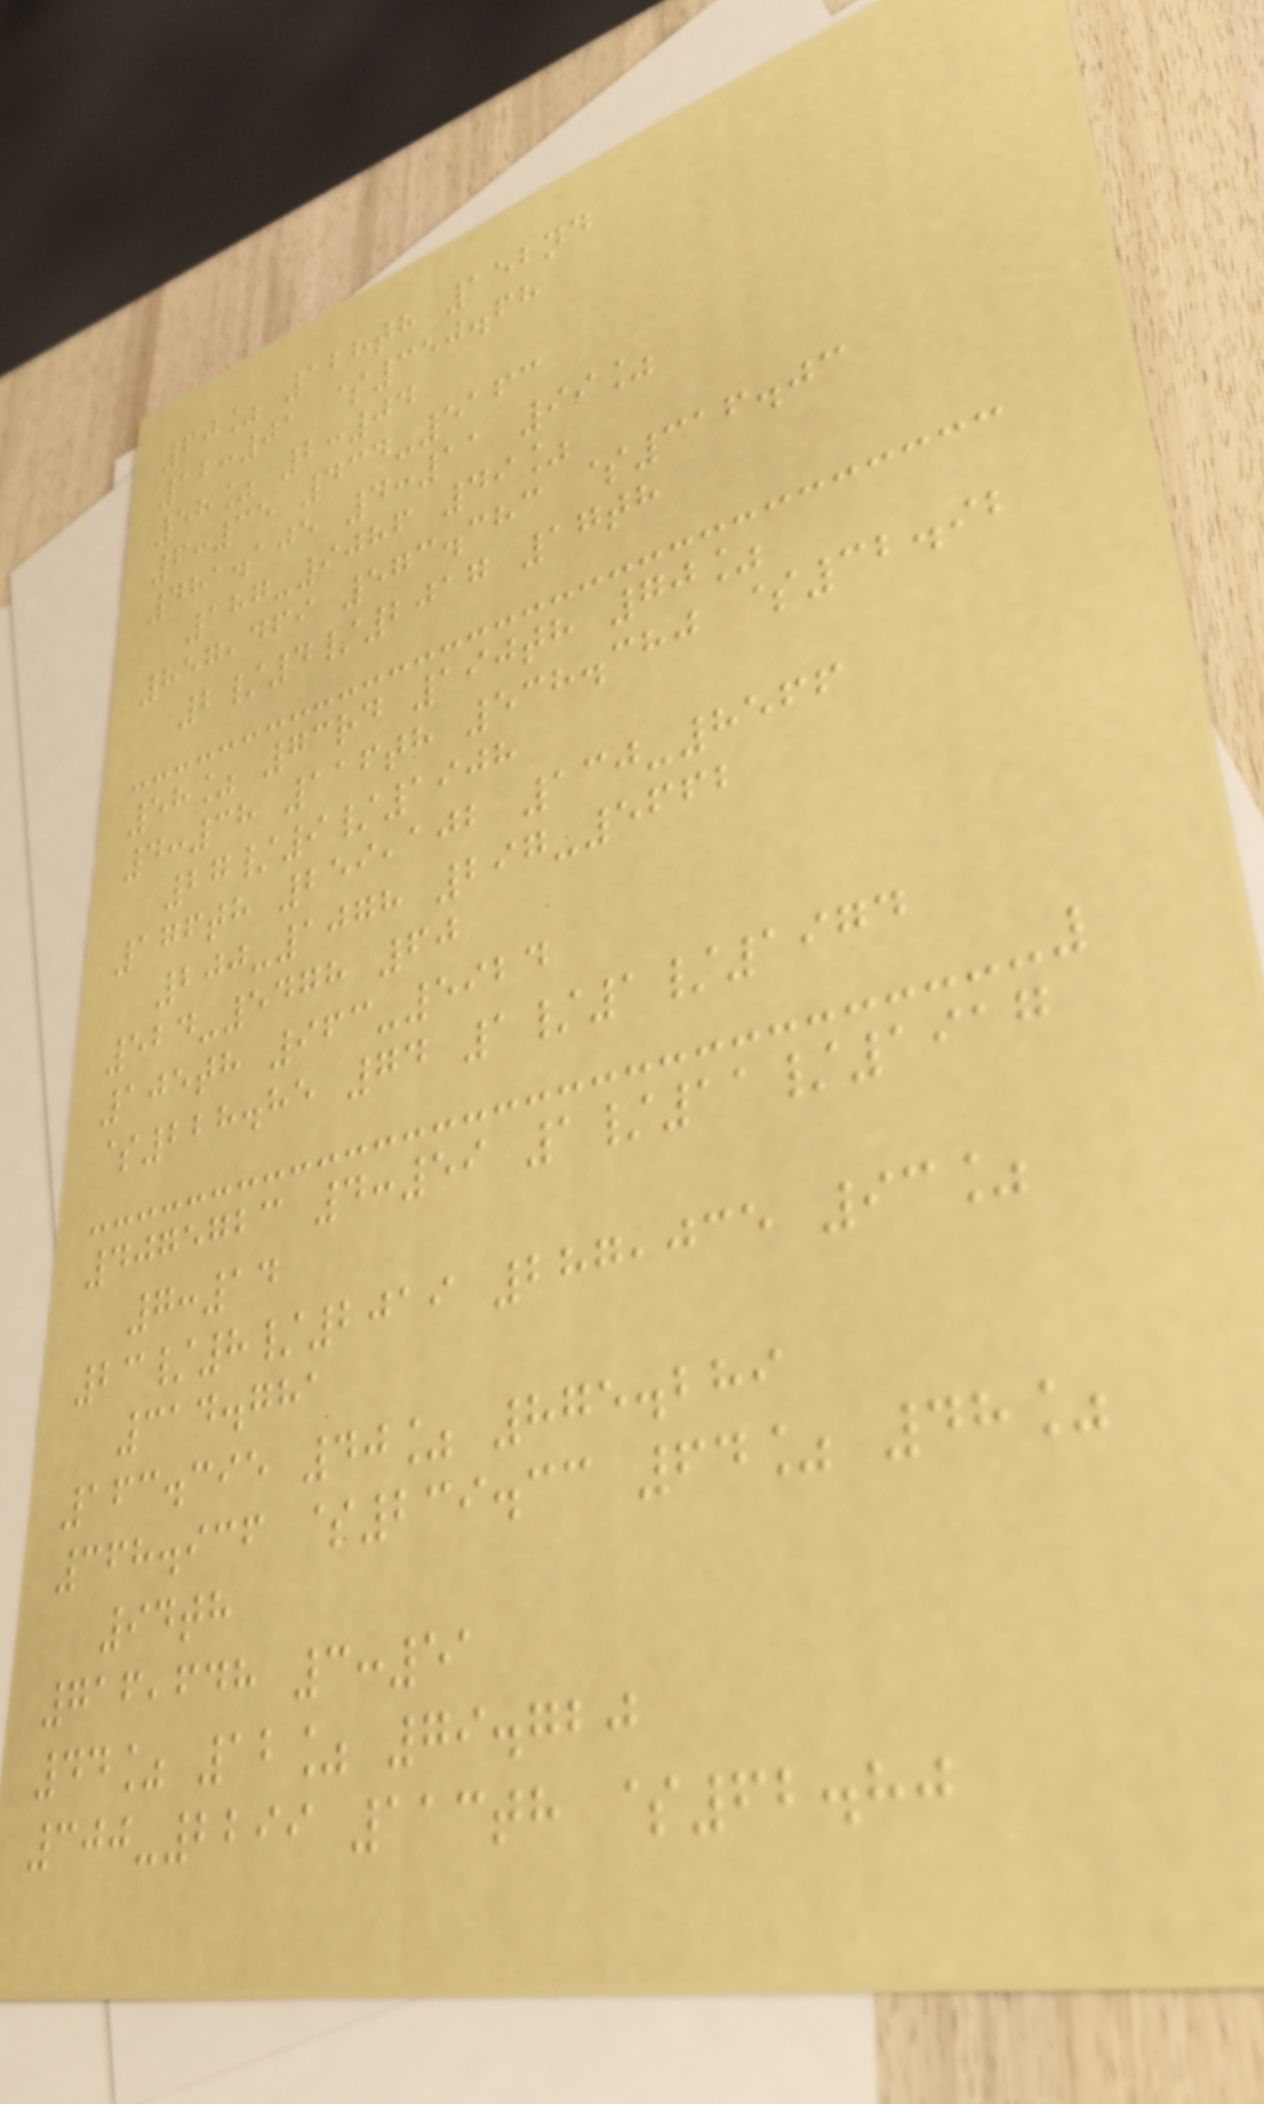60% 128th 152nd
12:01 $350.68
58% 2:04
6:35 434-5163
481.105 4:11 99%
187-9086 49%
857,469 573.383 $316.03
2/4/2017 17th
58% 73rd 190th 70%
4:38 116th 538.380 $32.92
27/9/1908
176th 259,102 130-8566
200-1078 297-5662
524-5478 60
105th 963-5924
$228.85 74 1/1/1974
4075723 4:59 1/11/1917
7:14
23/8/2019 287,035 93%
314.781
163.395 40% 875.289
368.936 $239.33 64% 48%
94th
716,648 3:51
44% 12% 79.720
300-2299 113th $62.80
